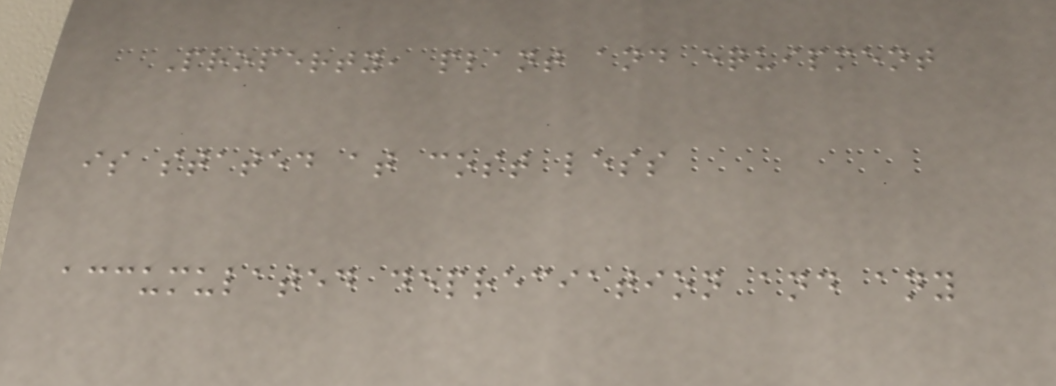Property, plant and equipment
is stated at cost less
accumulated depreciation and any
